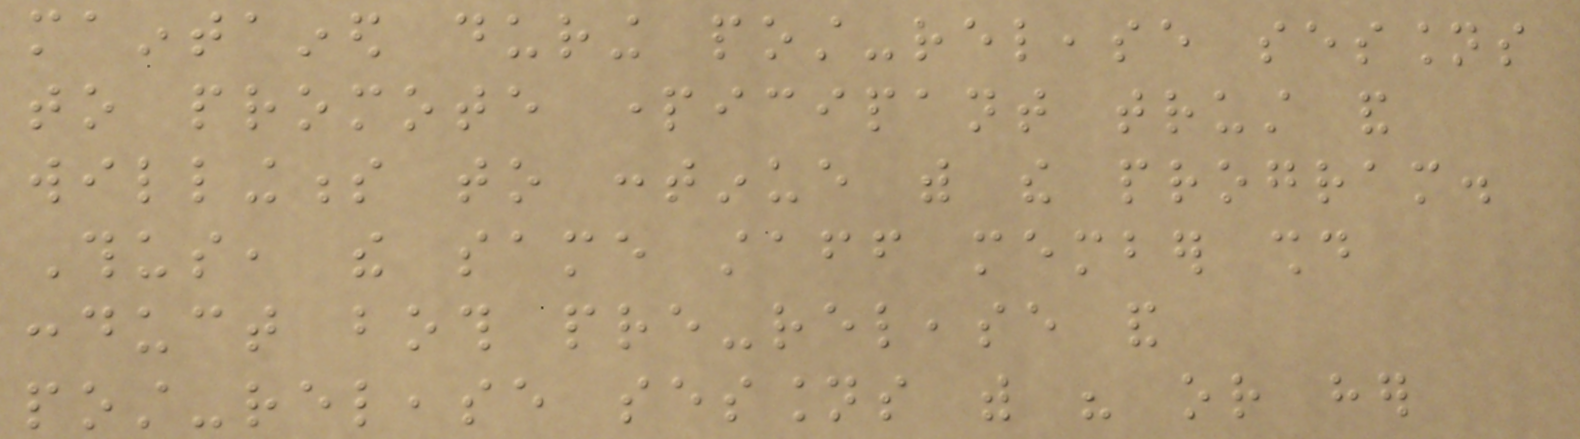maintained during post-release sessions
to promote participant trust and
willingness to continue with the program.
Thus, the same staff member should
conduct both pre-release and
post-release sessions with his or her
